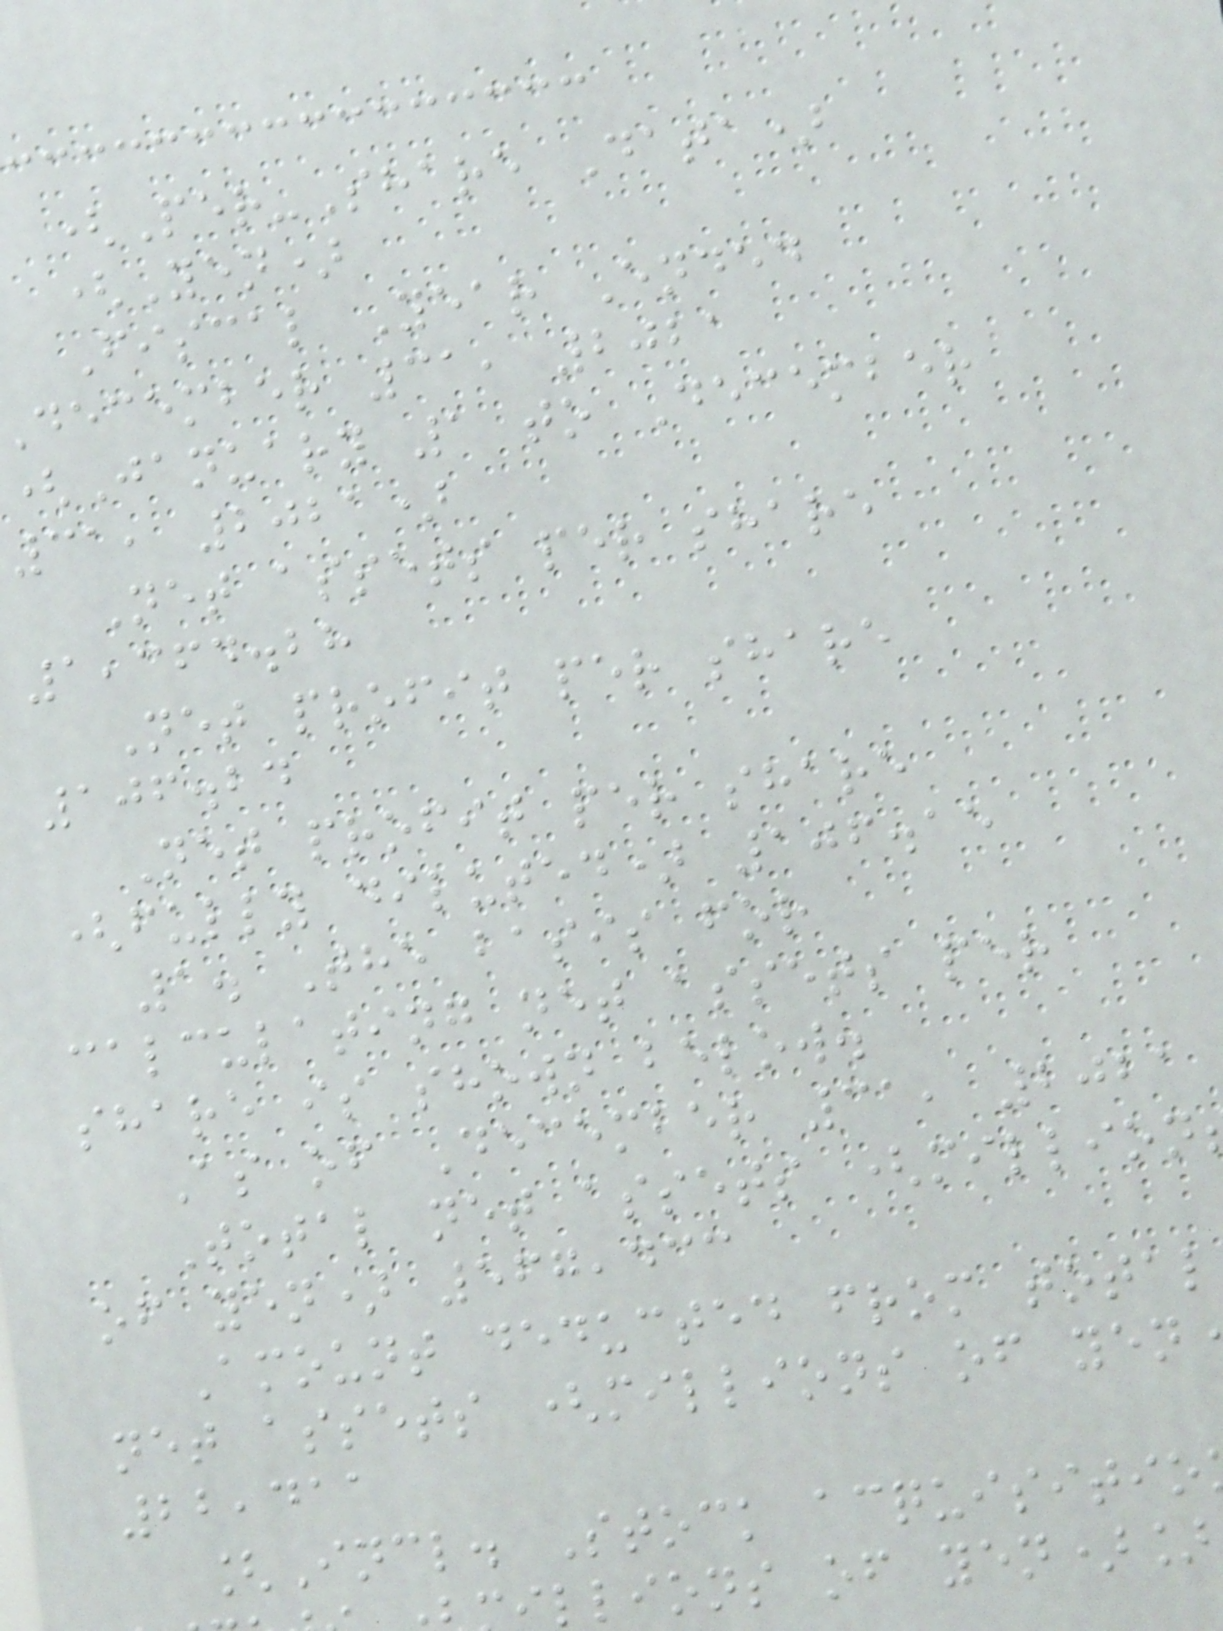(Per-Share Data)
(Yen)
Fiscal Year Ended
december 31, 2021
(January 1 to December
31, 2021)
Net assets per share
1,364.28
Net profit per share
106.24
Net profit per share
(fully diluted) 106.15
1. The basis for
calculating net assets per
share is shown below.
As of December 31, 2021
Total net assets (million
of yen) 567,433
Amount deducted from total
net assets (millions of yen
22,411
[Incl. Stock acquisitio
llions of yen)]
